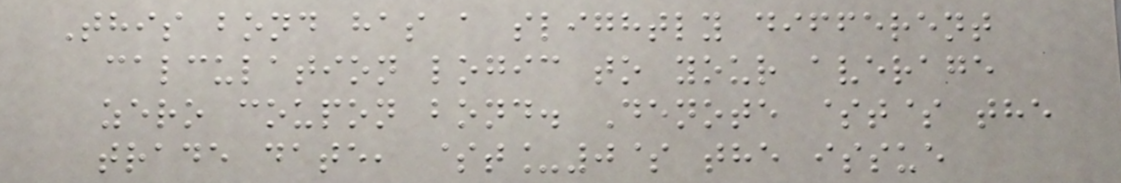This bond has a slightly different
calculation logic to your average
zero coupon bond. Denote $t$ the
trade date, $t_0$ the issue
